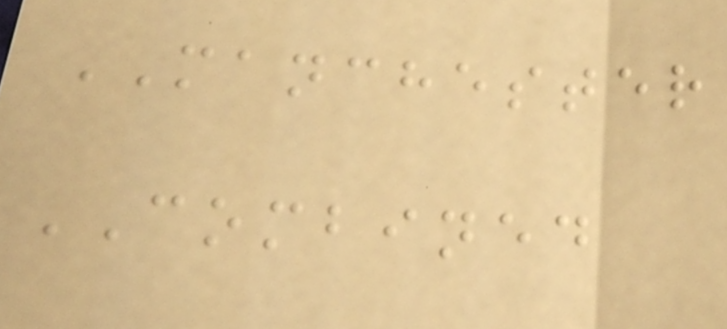MANCHESTER
COMBINED
